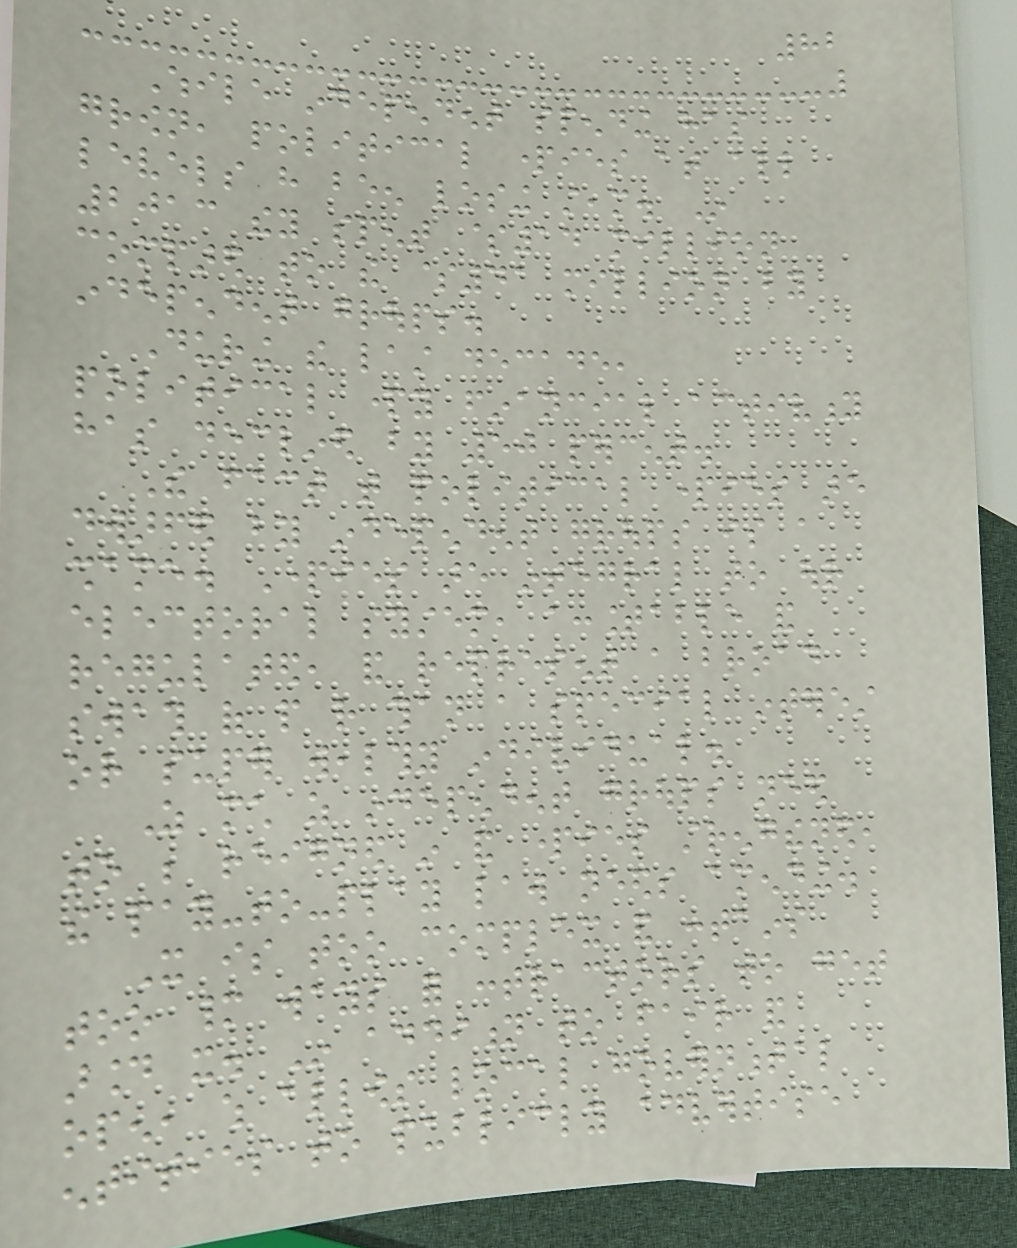82
While independent spending has
grown, political parties at all
levels have been losing steam. In
2013 they spent $14 million
compared to the $41 million by
independent groups.
During the last decade,
political party financial activity
has declined by 50 percent.
The fact that political parties are
dwarfed by independent groups is a
shame. Parties are integral to our
electoral system, accountable and
regulated, and represent a broad
swath of people rather than a special interest
or super wealthy individual.
As much as independent groups need
to be reigned in and parties strengthened,
the pay-to-play law needs amending.
It is too complex and contains
too many ways for contractors to get
around it. In addition to fair and
open, which allows local governmental
entities to publicly advertise
